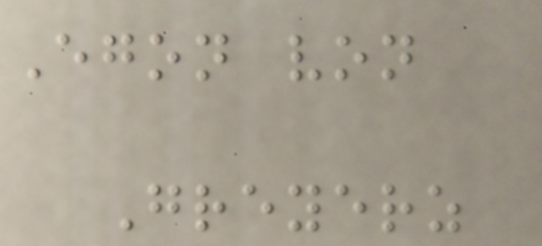Egon von
Greyerz
